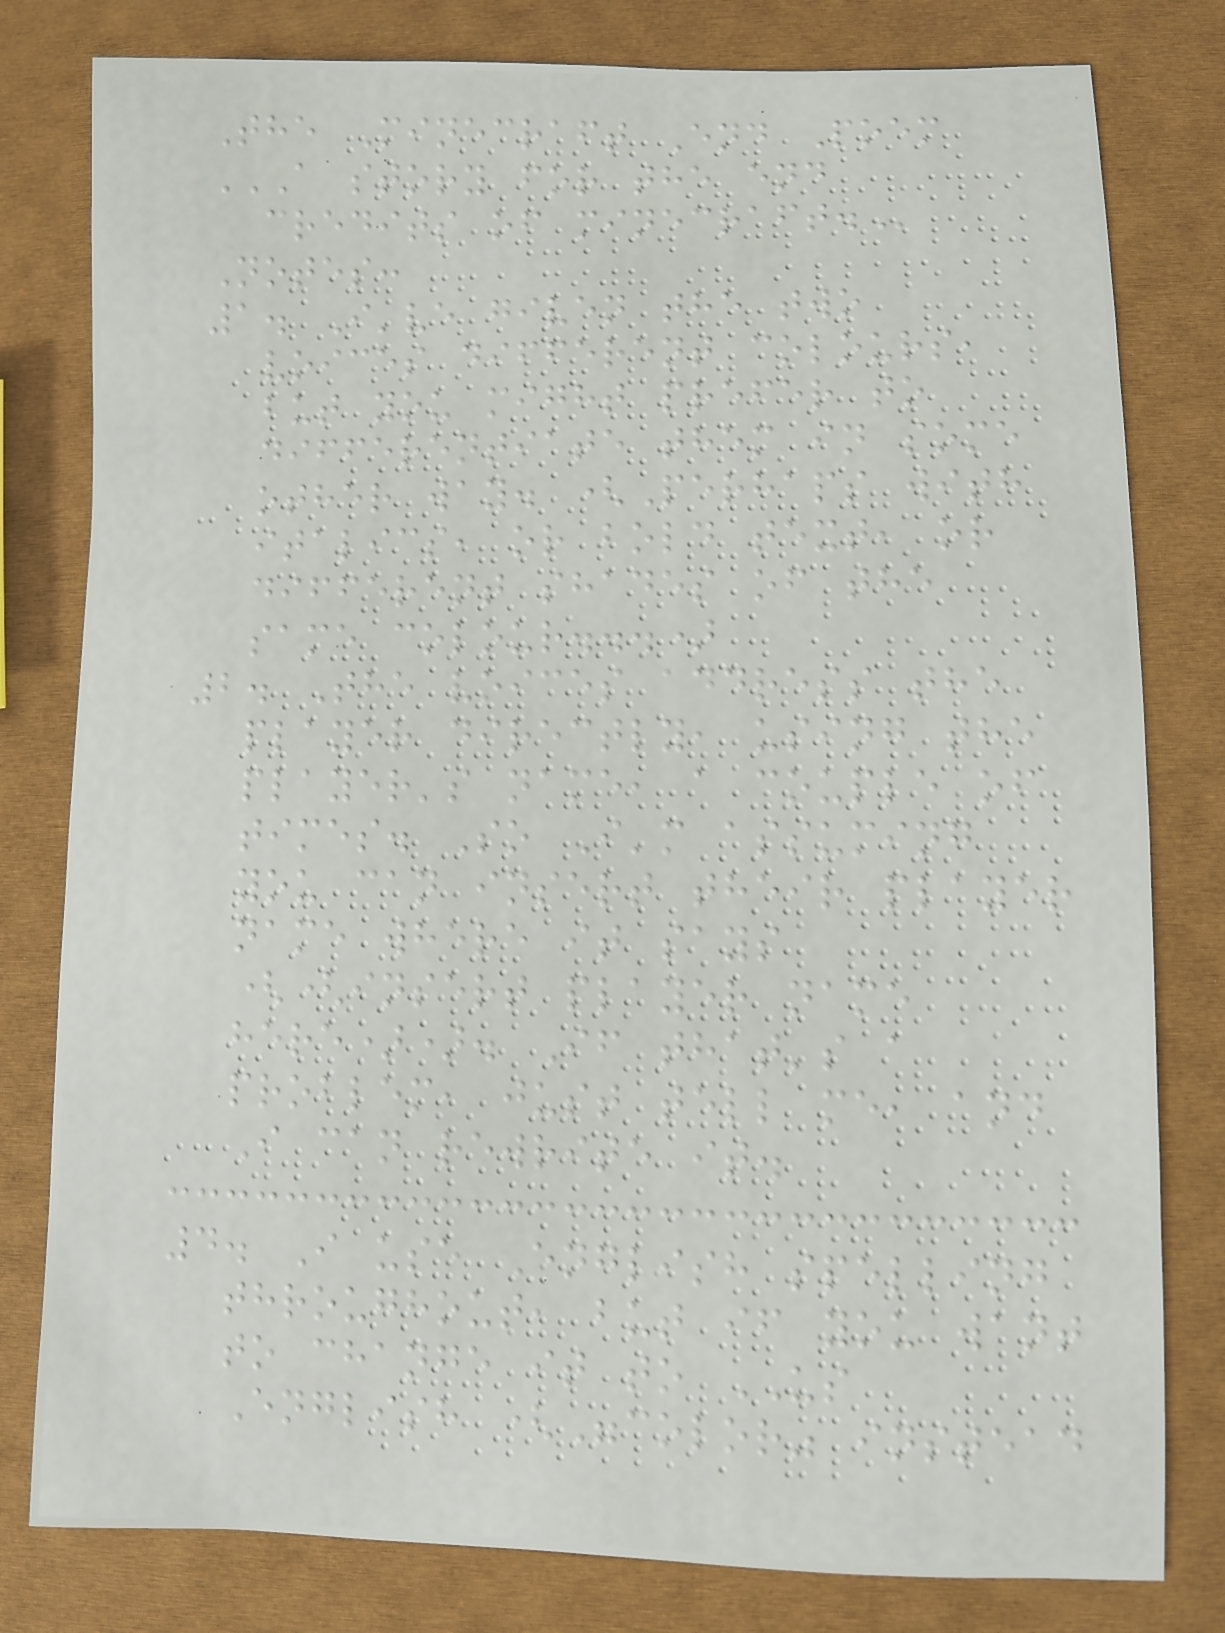The Minecraft End Poem
A STORY FOR THE END
CREDITS OF MINECRAFT.
Notes:
1. I've given the two
voices different colours,
but you might prefer to
differentiate them in some
other way. (Perhaps with
italics, or bold text, or
different shades of the
same colour...)
2. The voices address the
player directly, using the
player's name, a couple of
times. So I'm assuming
you can insert their player
name where it says
((insert player name
here)). If that's a
problem, just tell me, and
I can rewrite it.
4. I use English spelling
throughout, but if you want
to change it to US
English ("color" instead
